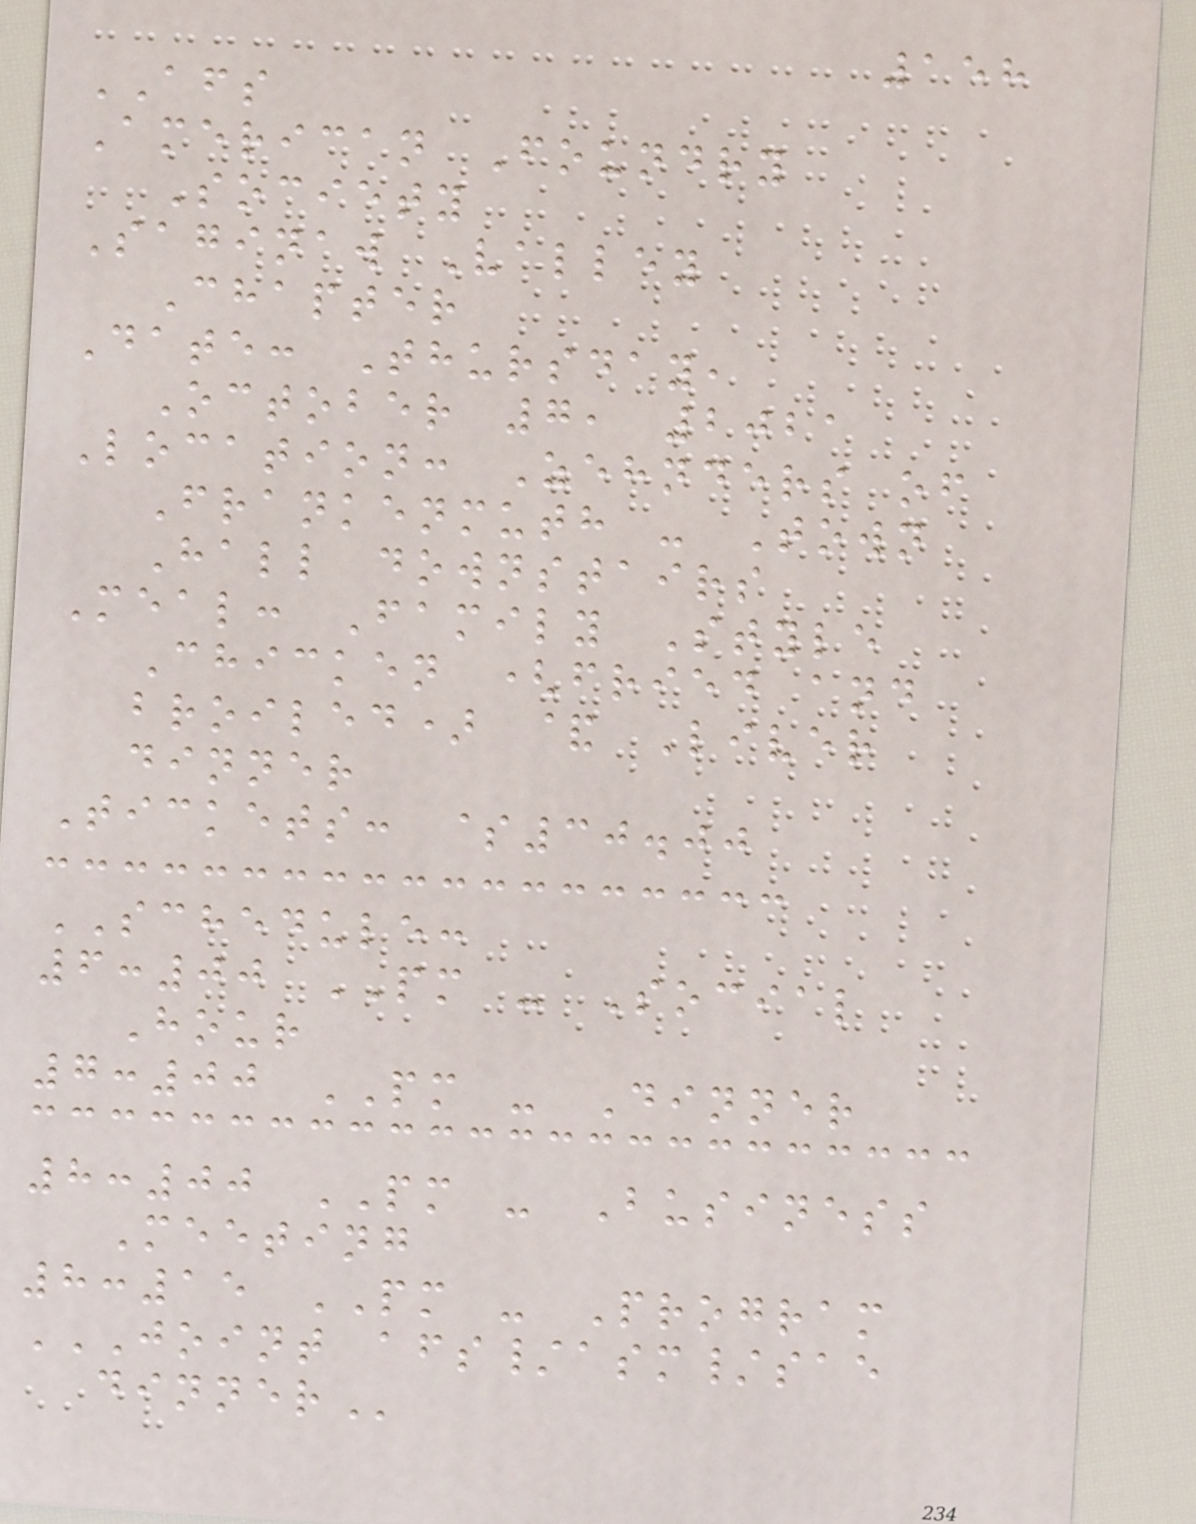158
AFS
American Foundry
Society
Saginaw Valley
Chapter
Date: Thursday,
October 7, 2021
Location: Zehnders of
Frankenmuth - Town
Hall downstairs
Meal: Family Style
Chicken (fried and
broiled) & Liver
dinner
Tickets: $30.00
SCHEDULE:
6:00 PM - Social
Hour
7:00 PM - Dinner
8:00 PM - Business
Meeting
8:15 PM - Program
JOINT AFS/ASM/SAE
DINNER
